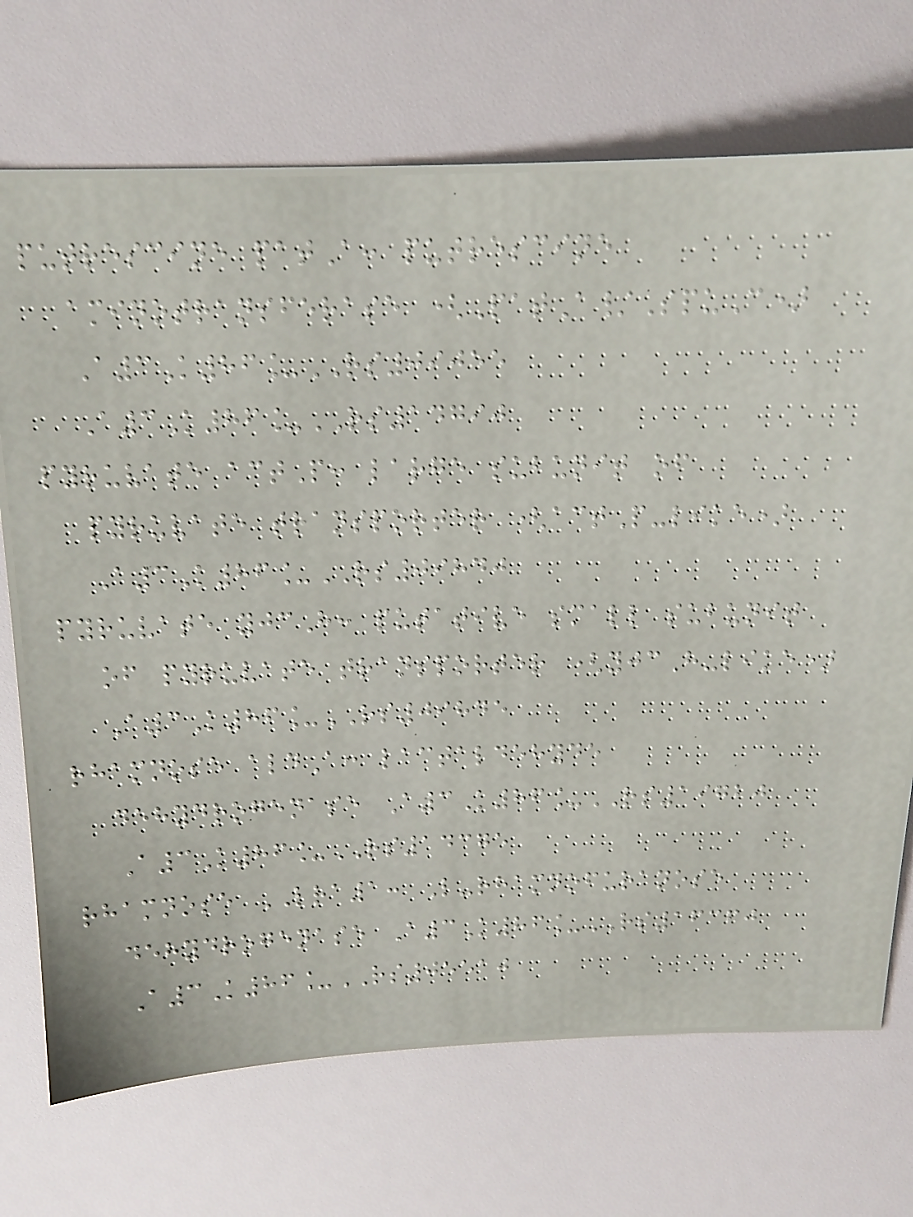putrescine patA: putrescine
aminotransferase (PatA/SpuC)
A3K86_RS09055
A3K86_RS14790
pyruvate actP: large subunit of
pyruvate transporter (actP-like)
A3K86_RS09840
pyruvate yjcH: putative small subunit
of pyruvate transporter (yjcH-like)
A3K86_RS09845
rhamnose aldA: lactaldehyde
dehydrogenase A3K86_RS19720
A3K86_RS14375
rhamnose LRA1: L-rhamnofuranose
dehydrogenase A3K86_RS16360
A3K86_RS05510
